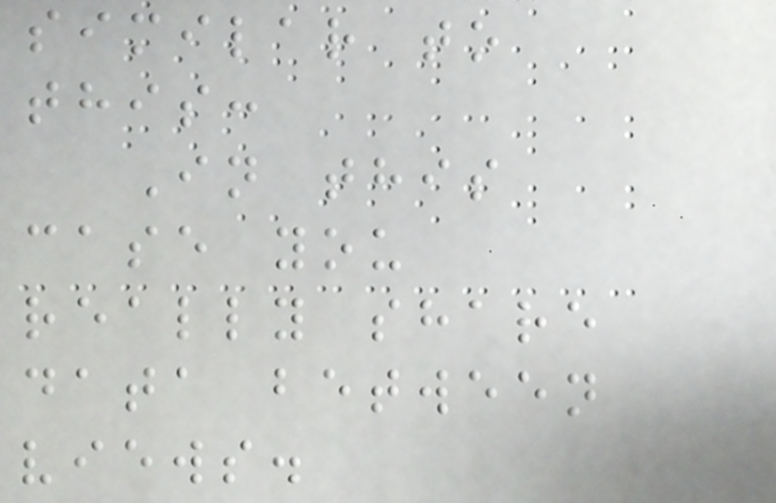similar to
this:
In this
case you
really share
data between
views.
